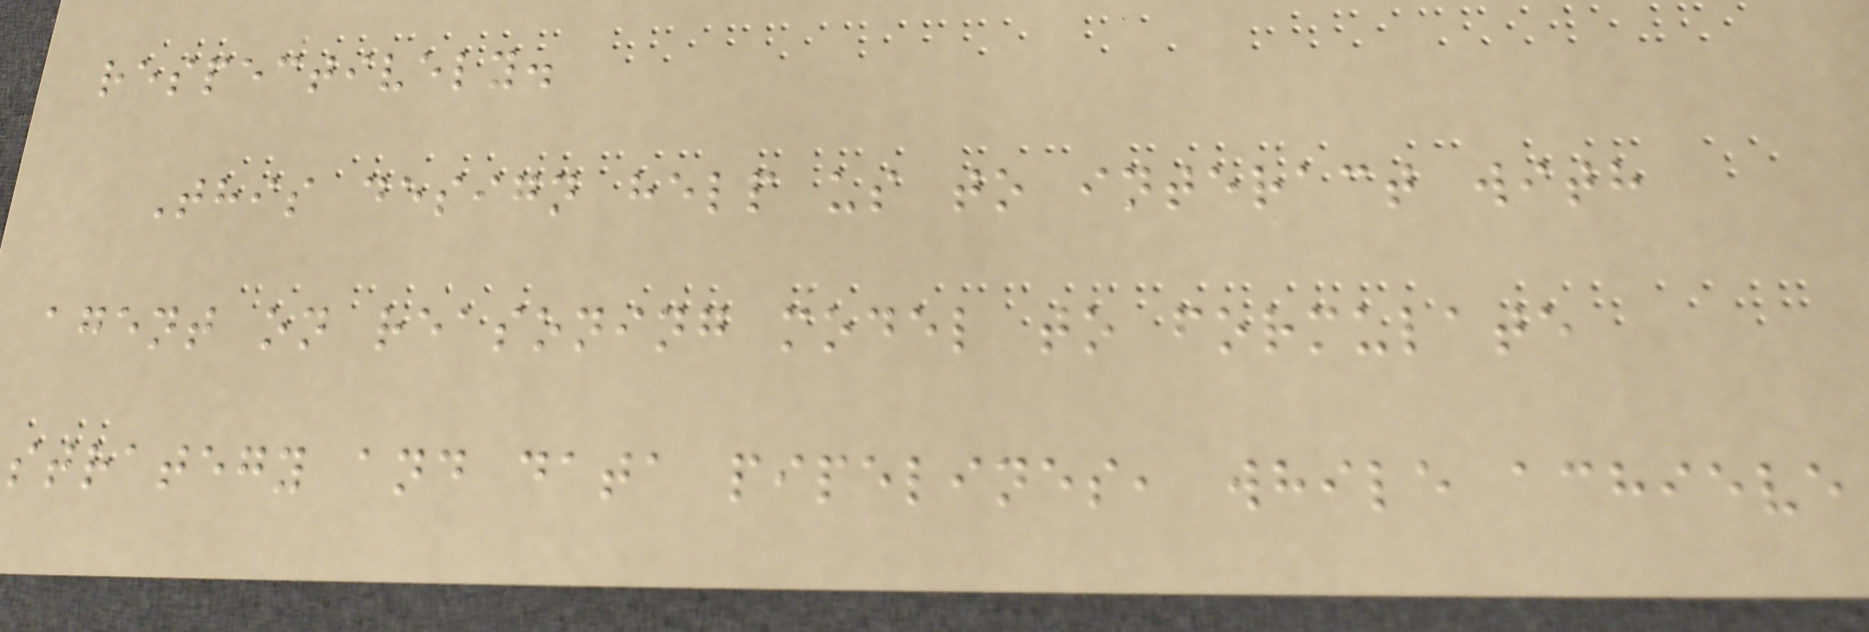respectively.
This design help us to interact with
agent on reasoning model to formulate
strategy and data pipelines, while achieve
